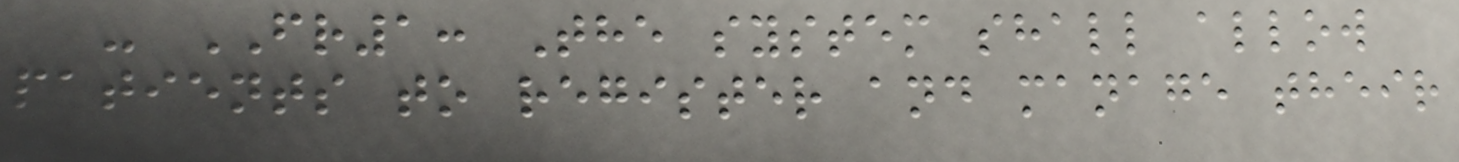- FR1: The system shall allow
patients to register and manage their
